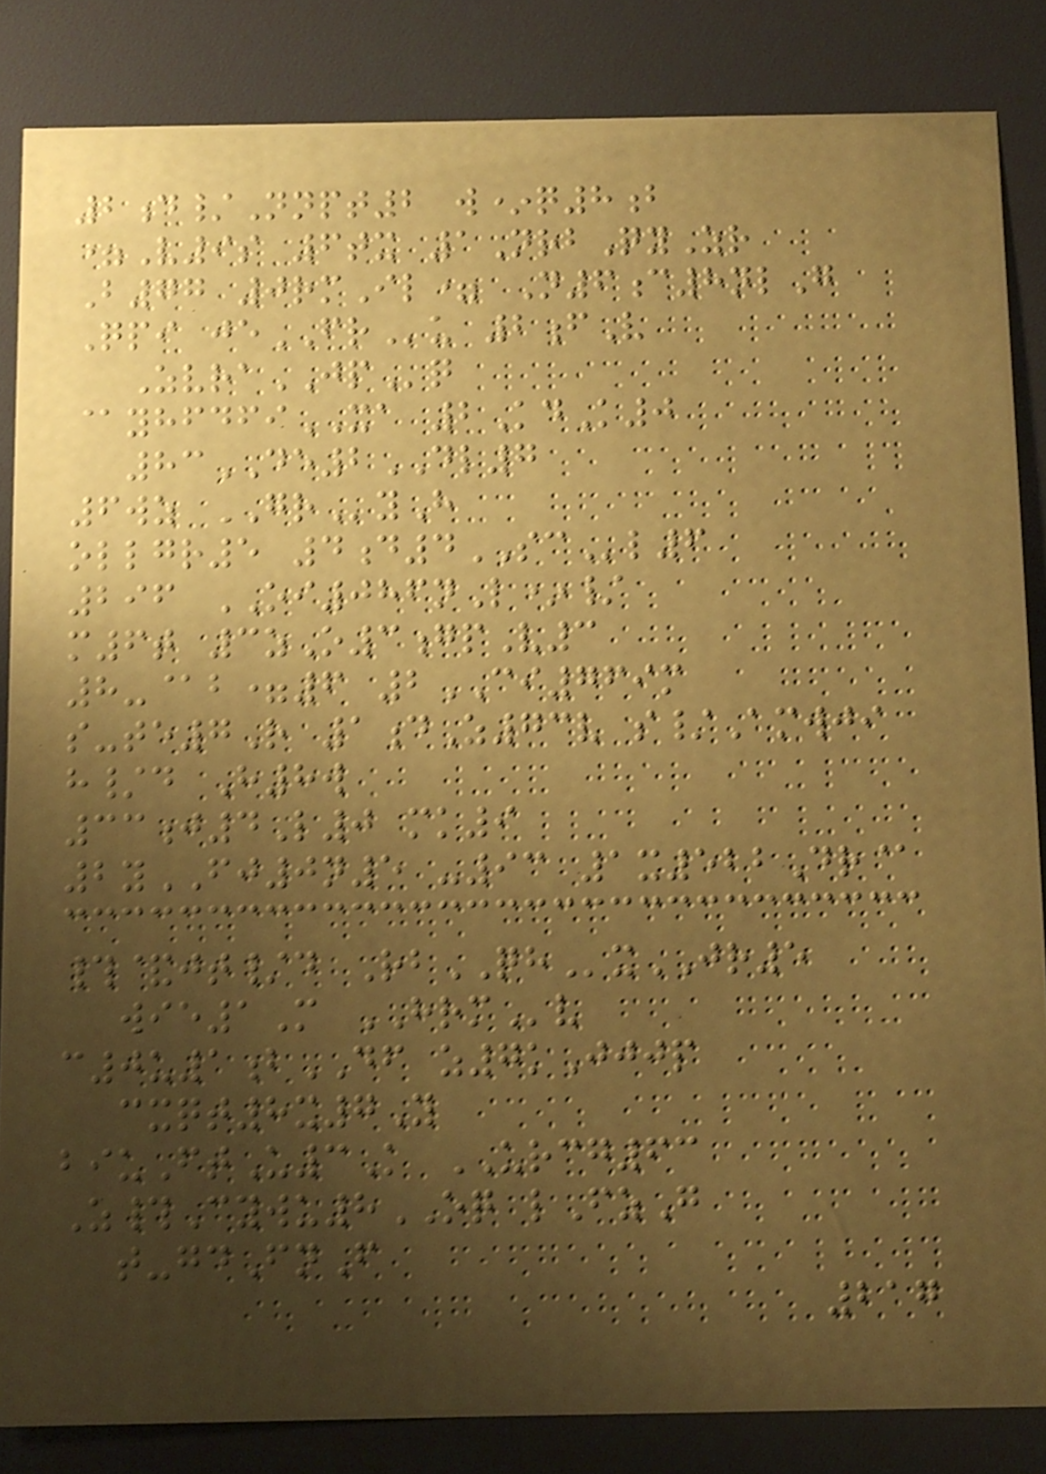2d/Nnpt2 w*q8b
=V9s 6tx 1NrbQyZr
B77 0rmIl= N6c8nlG
Qpi jeFRu 2fV
ZvraJPq
@yhfdfiXA 2KdK0
83DE2DL7
6wz GRyH
ollgr5 4d4SCl6
296 OI086nL*/
m6t 3zO3gpV3
8-@b=6 2CI769m
s-te7R 1dZ73v s/Amwji
h/d H8w
33j4L0 mk9
2yFJ0n5 -93 1x522Dr@
#&jt/d RbQHxJR5
wie1M HRMv
c0u1bDF z7kJjjp
cxqt8x7Y
biuFtU3K URCG63
Z#Cywu8OQ lFzG
t-gdFnF
217
